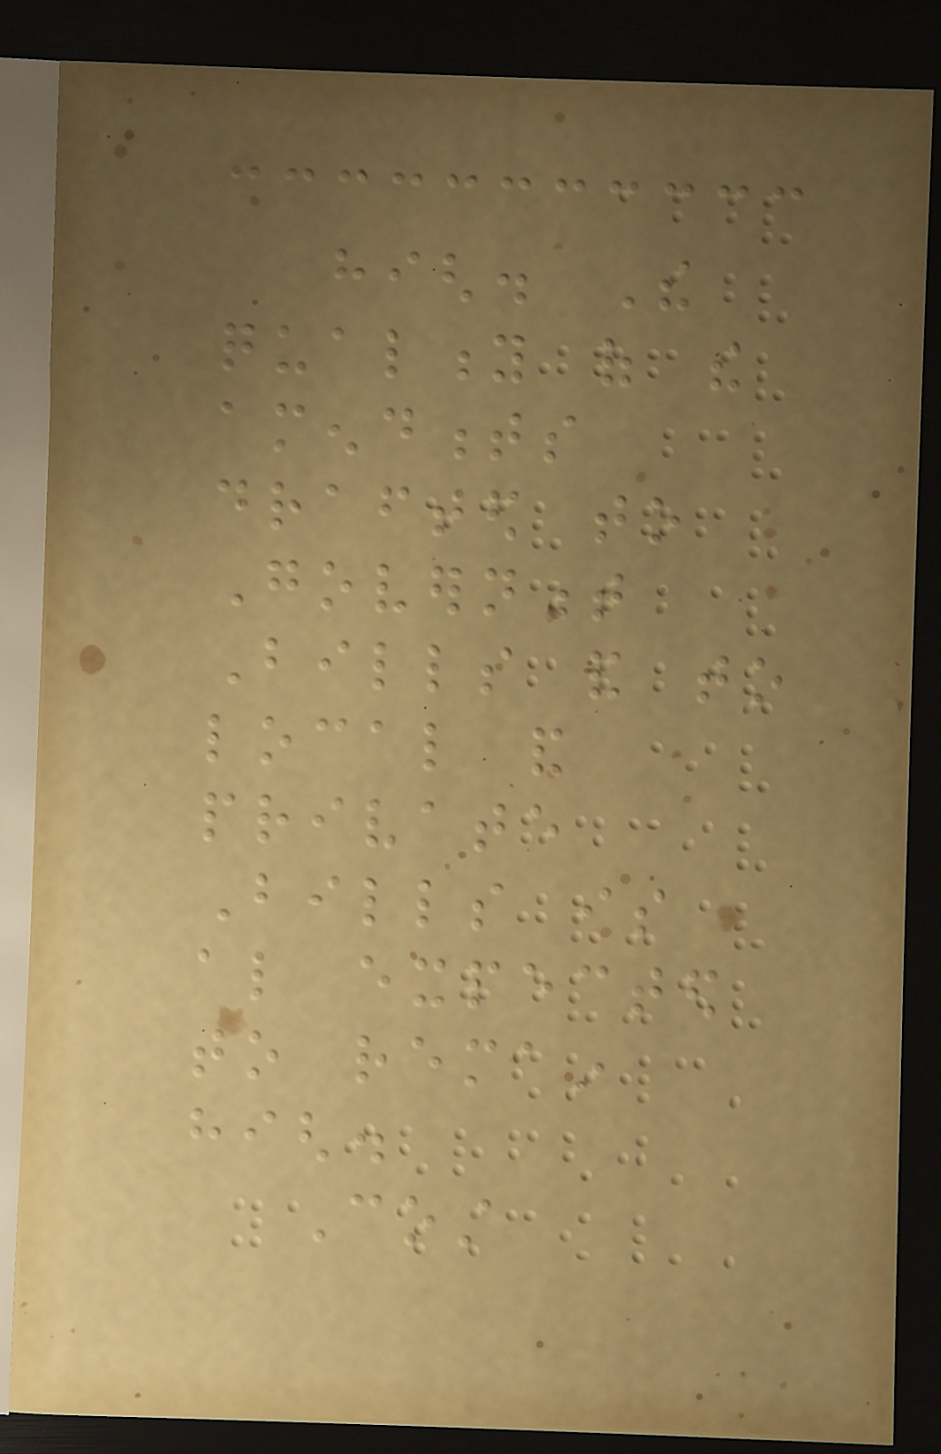high. The
quality of the
amendments
drafted to
Government
Bills and to
local and
private
Bills is
also expected
to remain
high.
Cost
